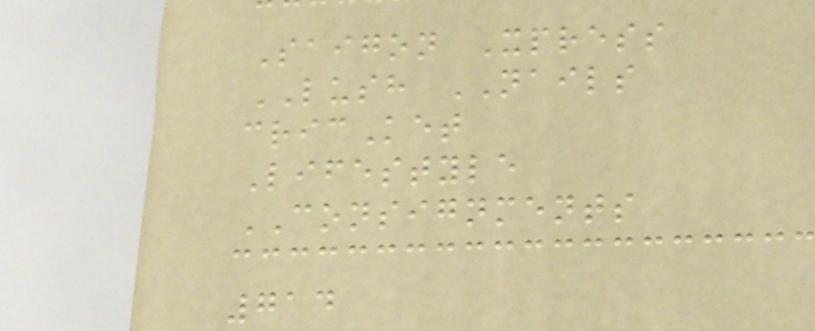Saigon Xpress
LUSH NAILS
cricKet
Lifestyle
CONSIGNMENTS
714
